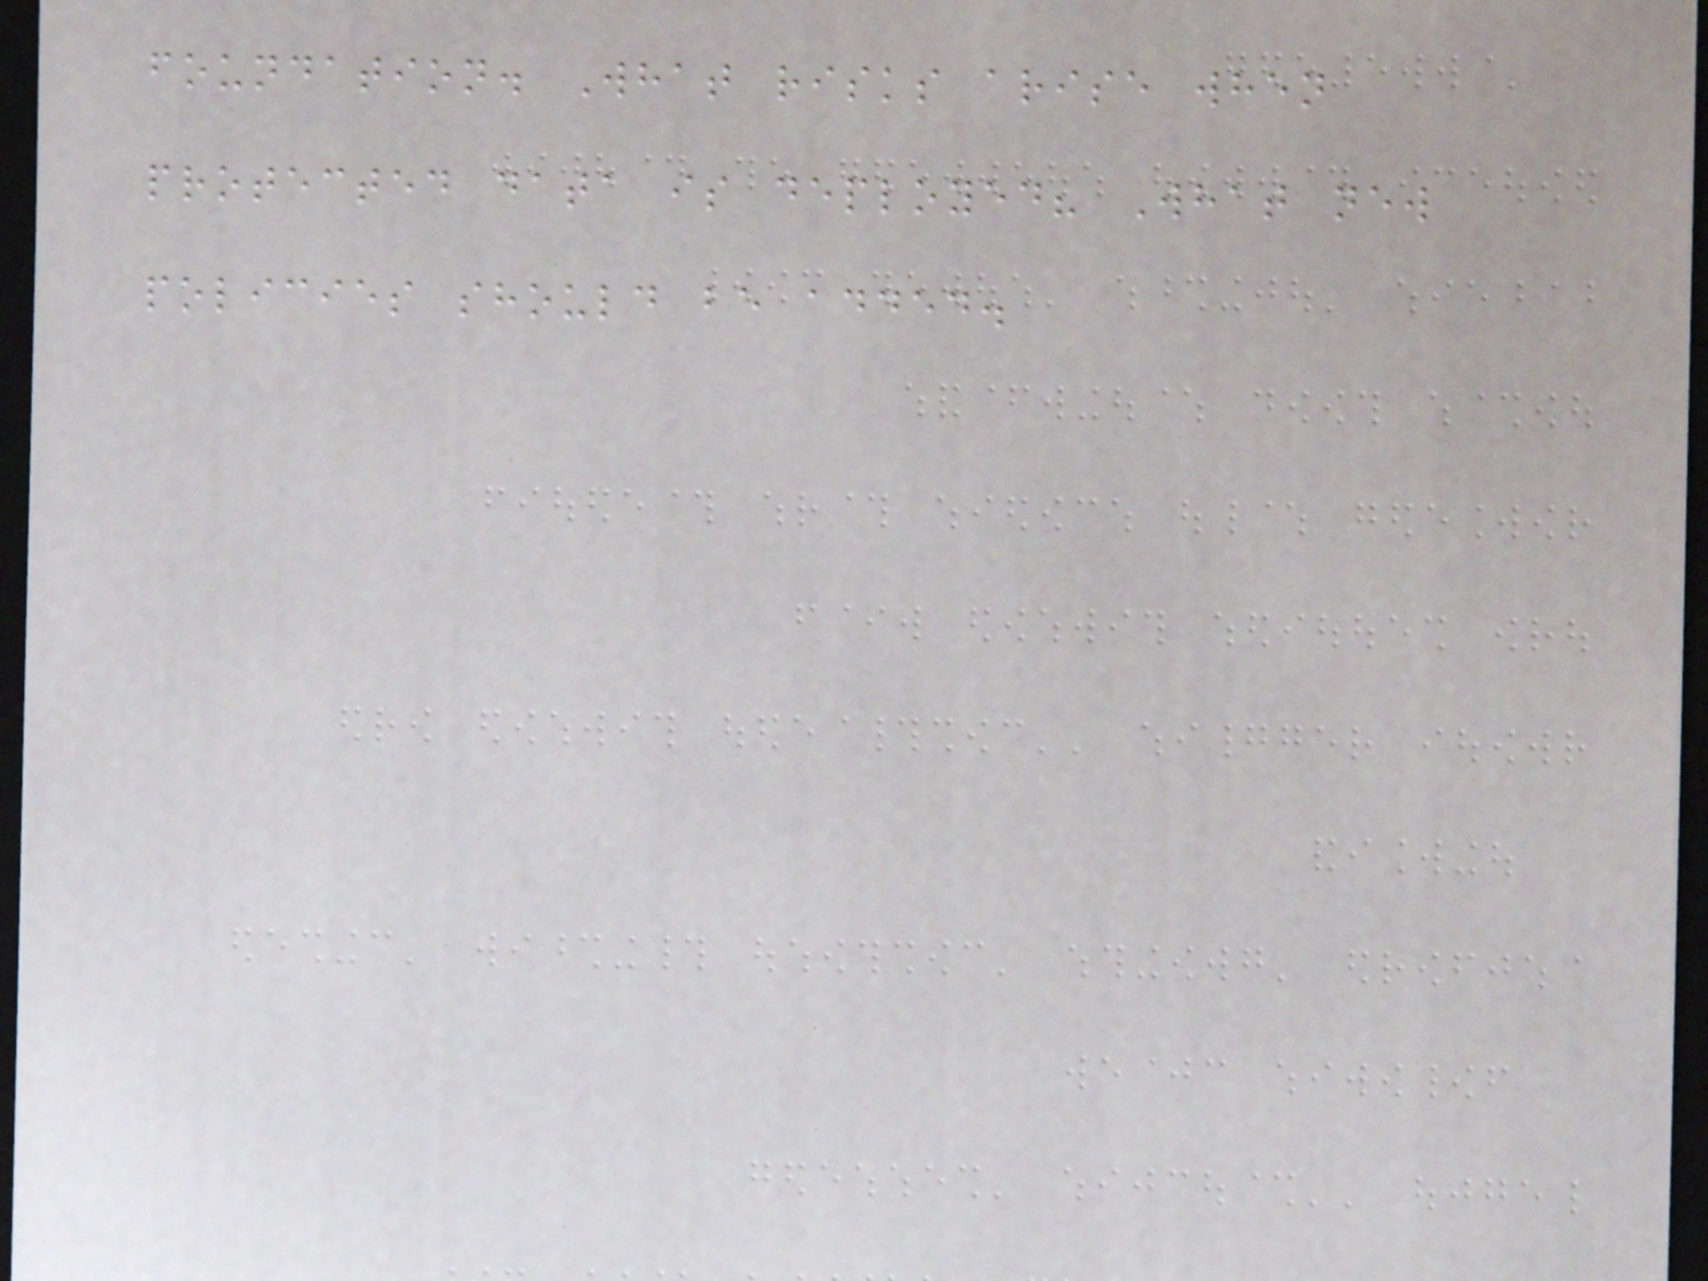foundation. What risks arise when
protected data is deployed? What new
policies should be added.
